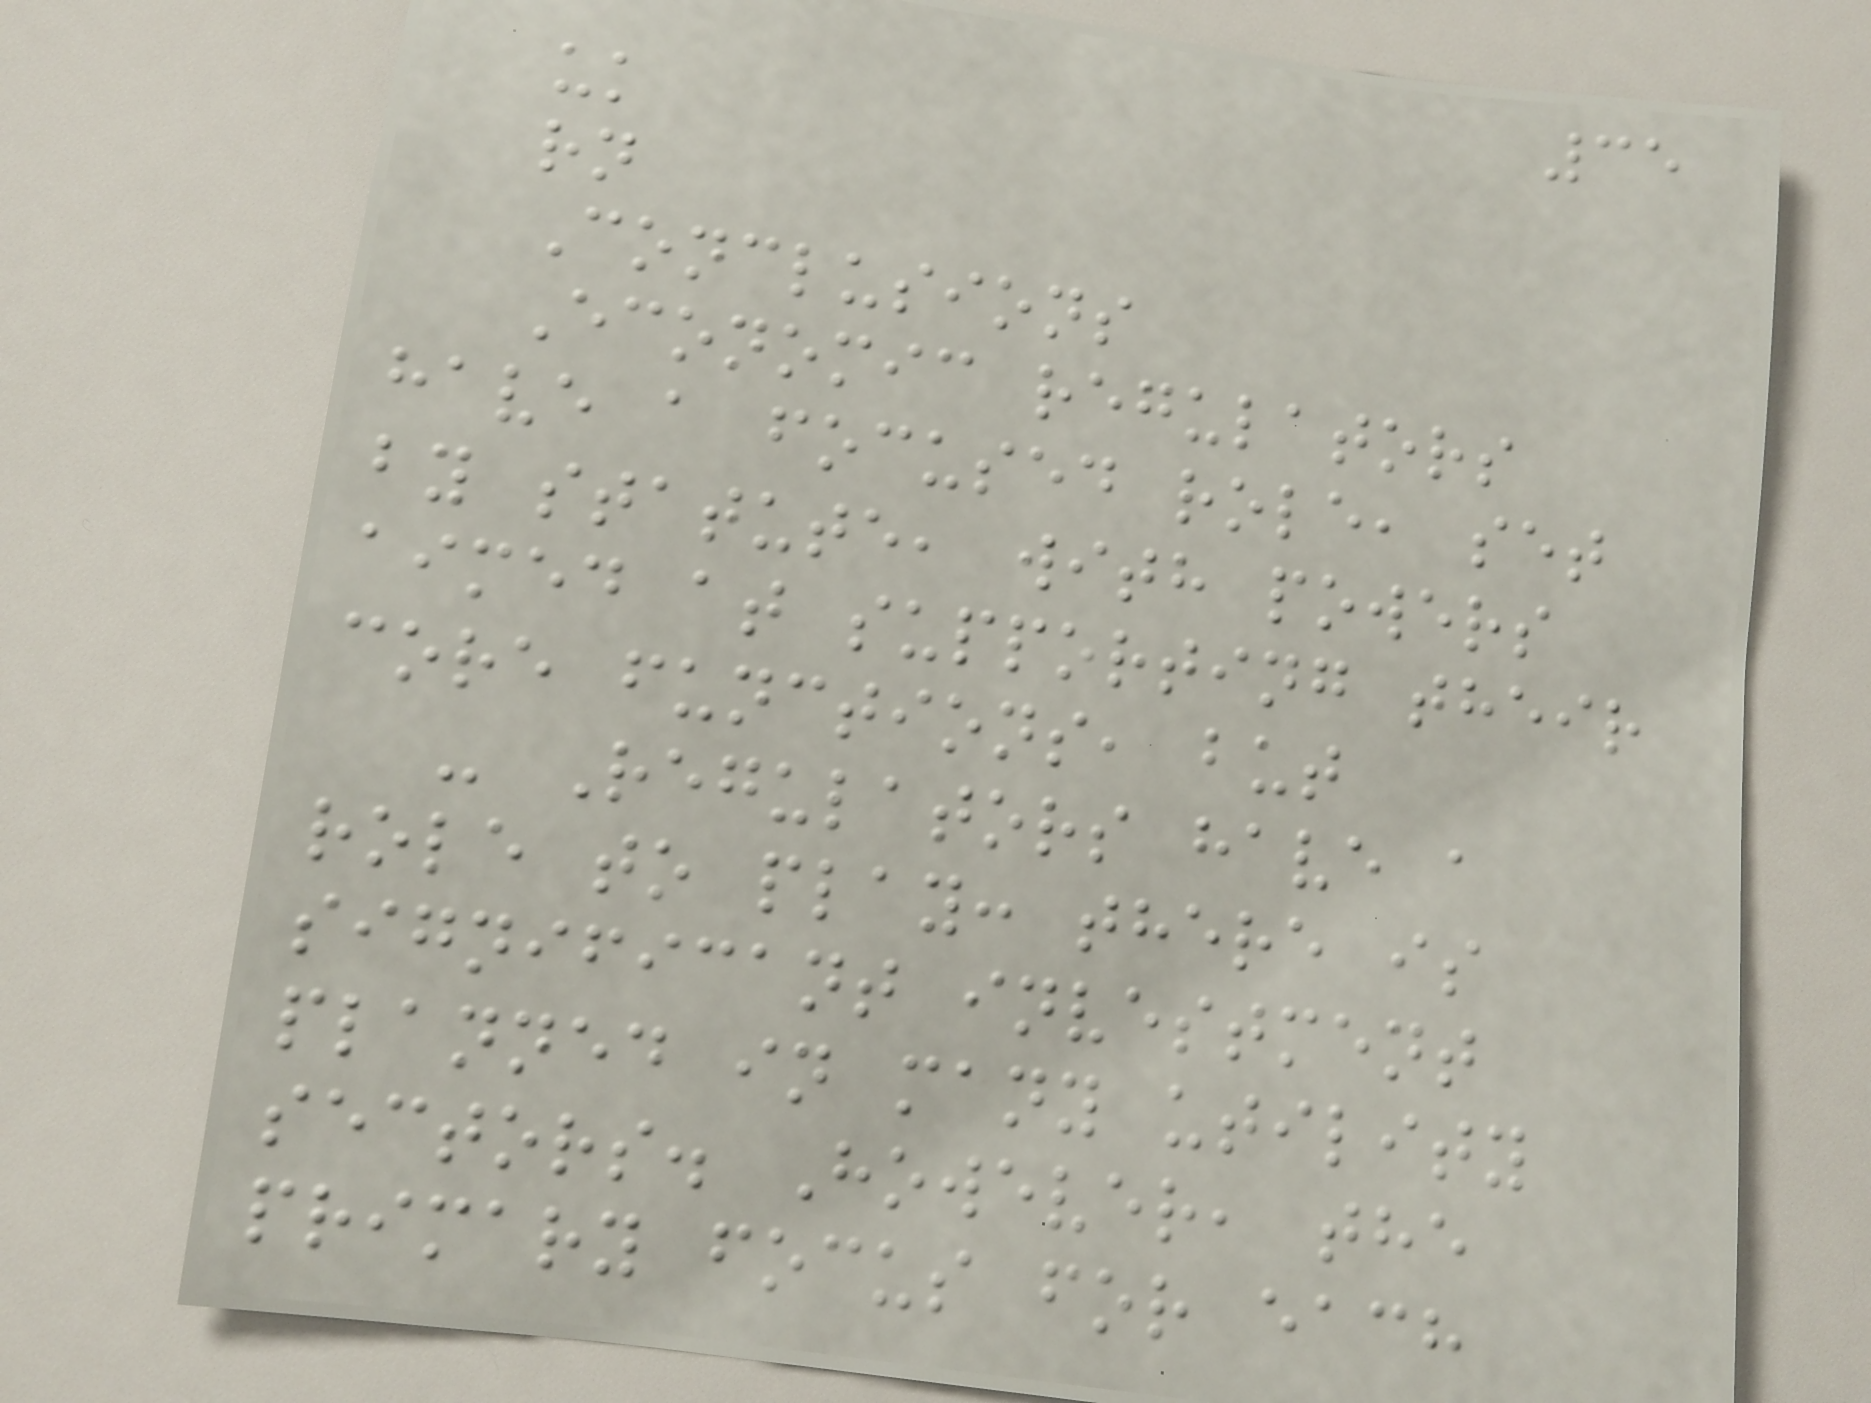35
uk
rn
Conclusions
Economic regulators
have a focused role, set
by statute, with powers
aimed at supporting their
core functions, but
- Regulators have a
role to play: there is
significant investment
planned in many utility
sectors. However, the
primary focus for each
